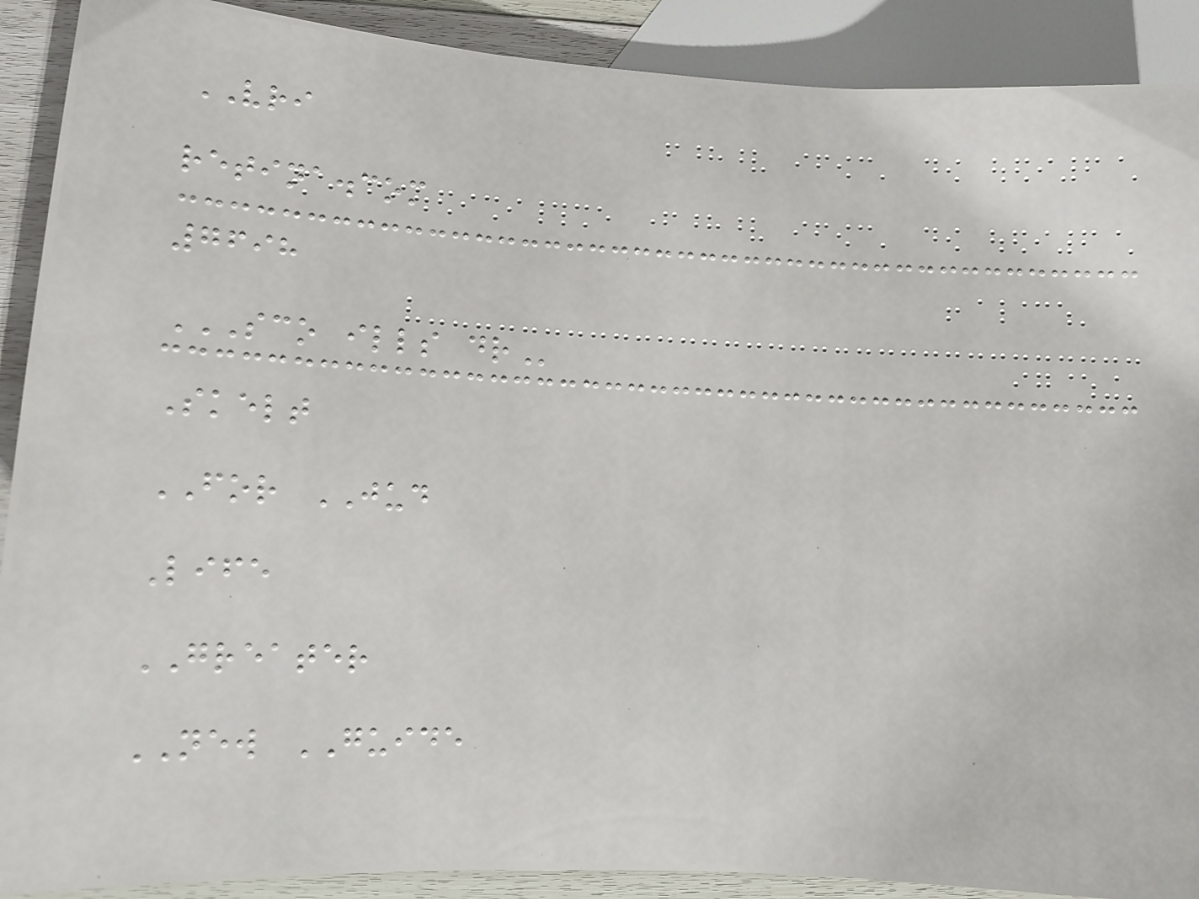VRI
retina.com
7698
SCO ILLS DR
Skelt
FOR JUD
Life
GREATER
NEW GUIDE
